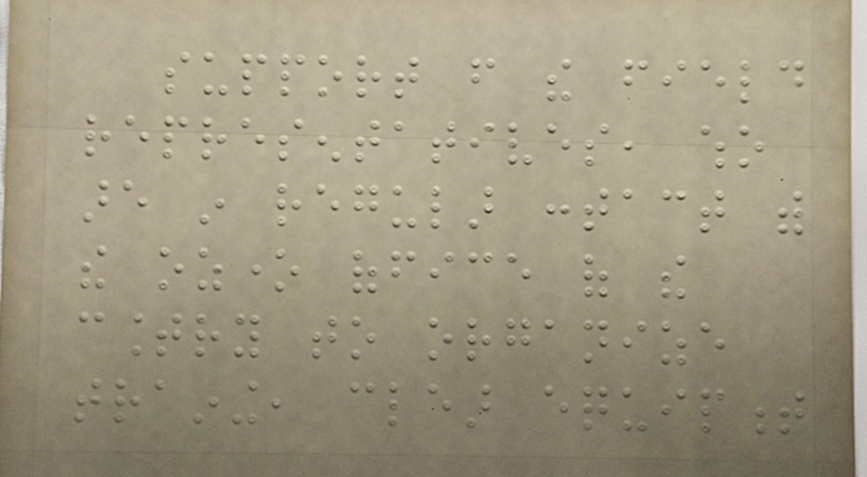support from the field
representatives, who
are in regular contact with
the ozone office of the
country to organize
training, clear equipment
